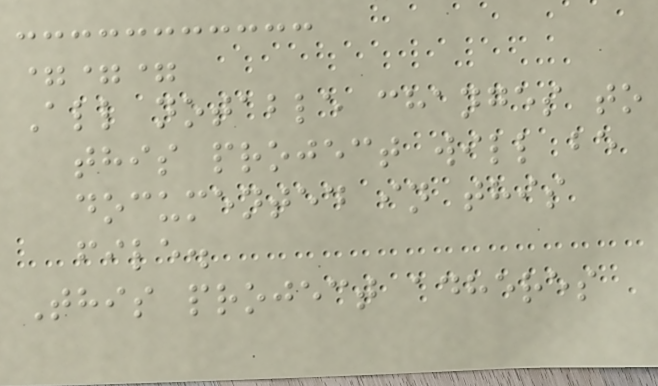===
All notable changes to
this project will be
documented in this
file.
This project adheres
